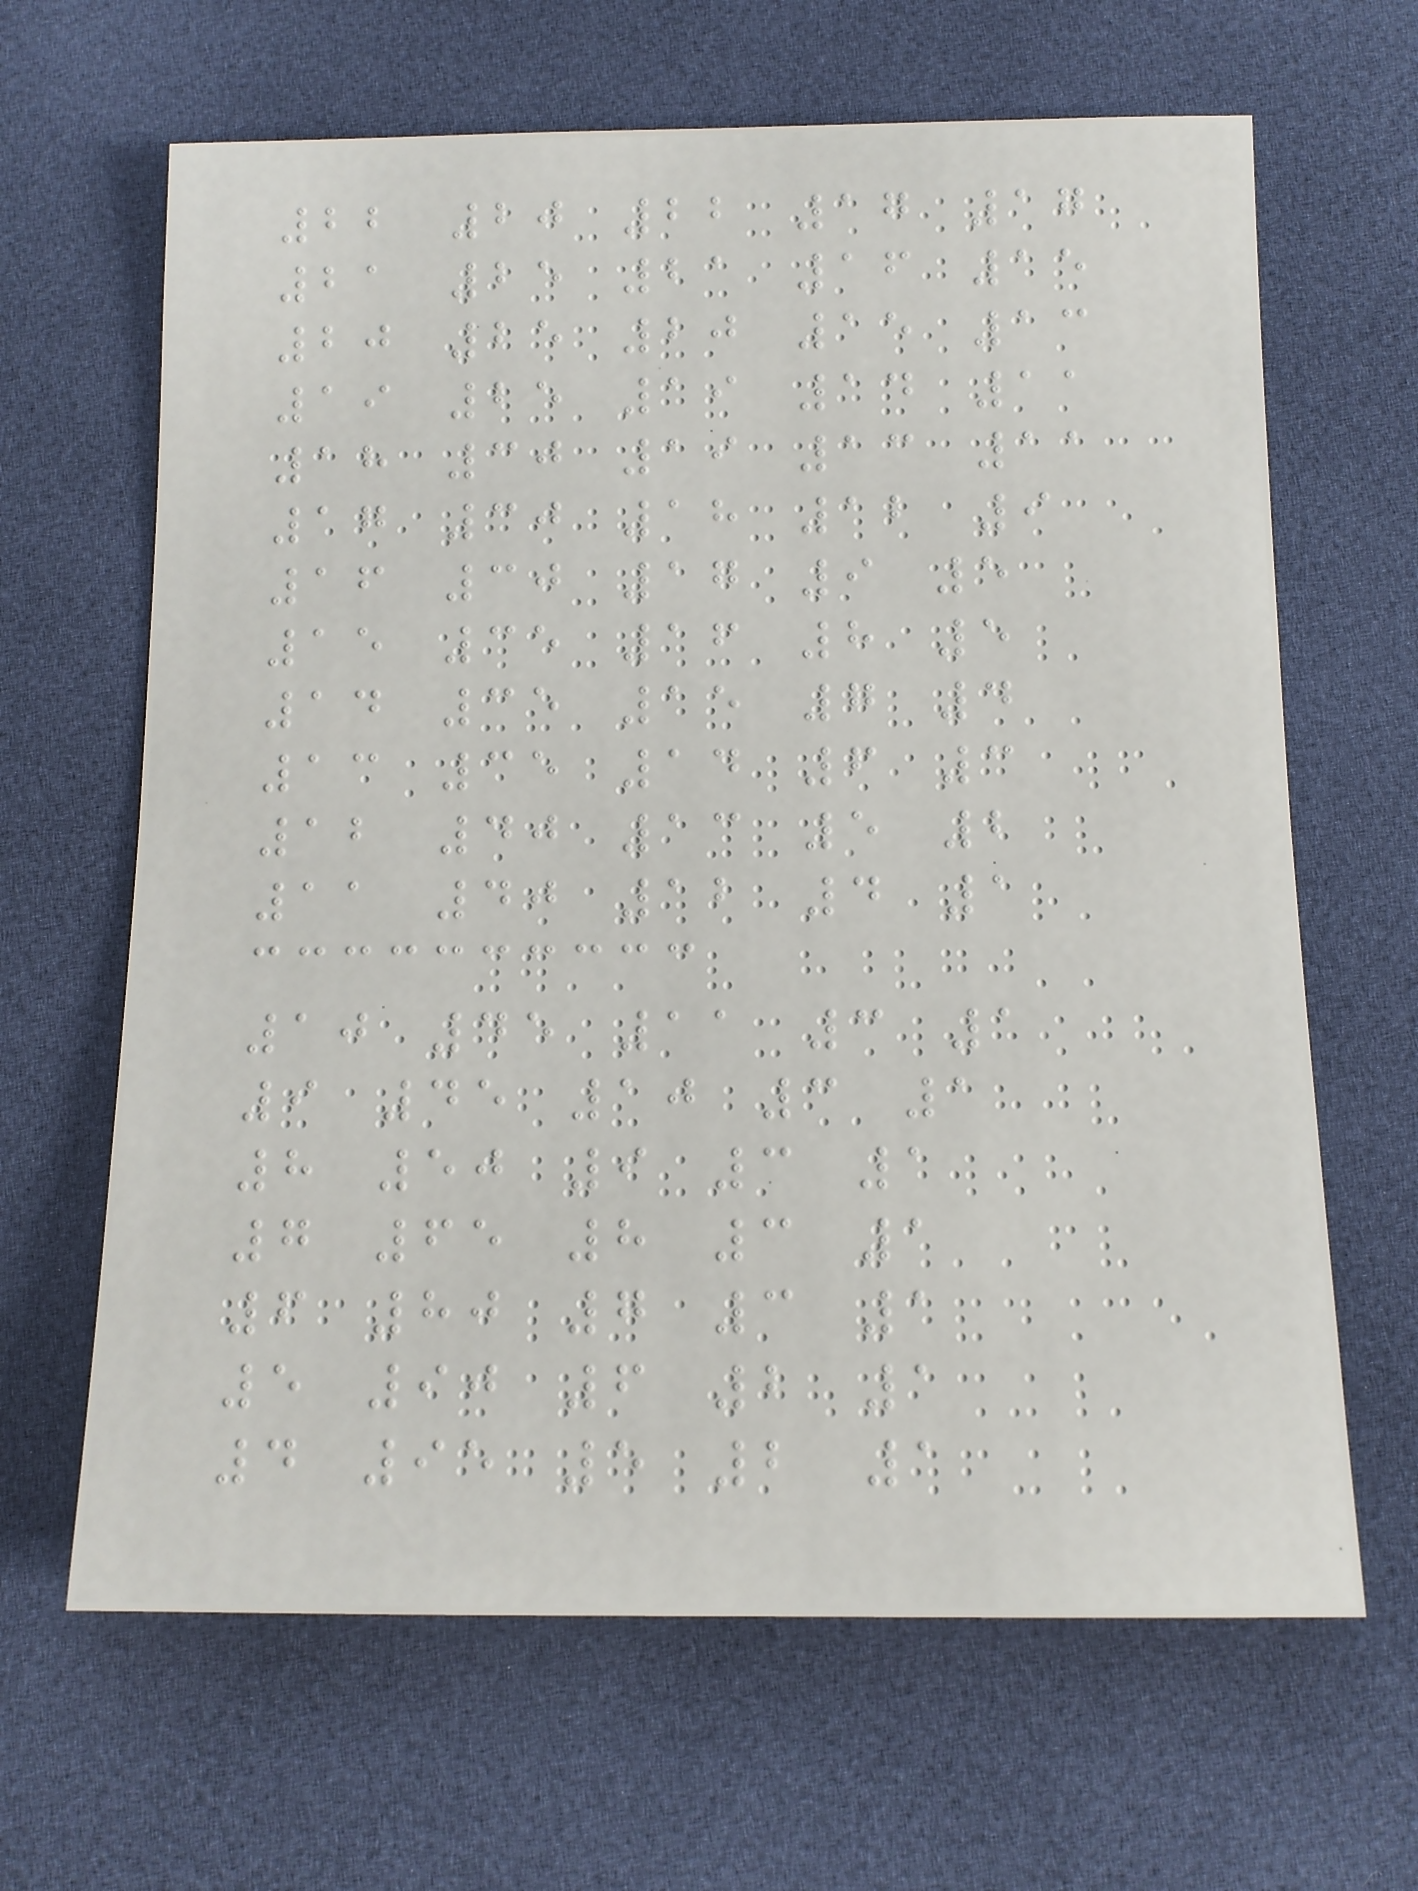22 20 22 17 17
21 25 21 16 15
20 25 20 15 13
19 25 19 14 11
18 30 19 13 11
17 30 18 12 9
16 30 17 9 5
15 35 16 8 5
14 35 15 7 4
13 35 14 6 3
12 40 13 5 2
11 40 12 4 1
10 45 11 3 1
9 45 10 3 1
8 50 9 3 1
7 65 8 3 1
6 80 7 3 1
5 90 6 2 1
4 95 5 2 1
